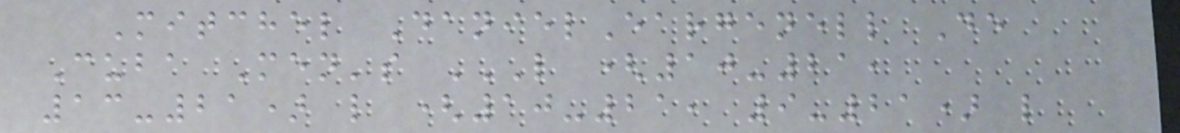Mitchel DanielEargenell De
Cuba Men's L (10-21,
13-21) L (10-21, 9-21) L
